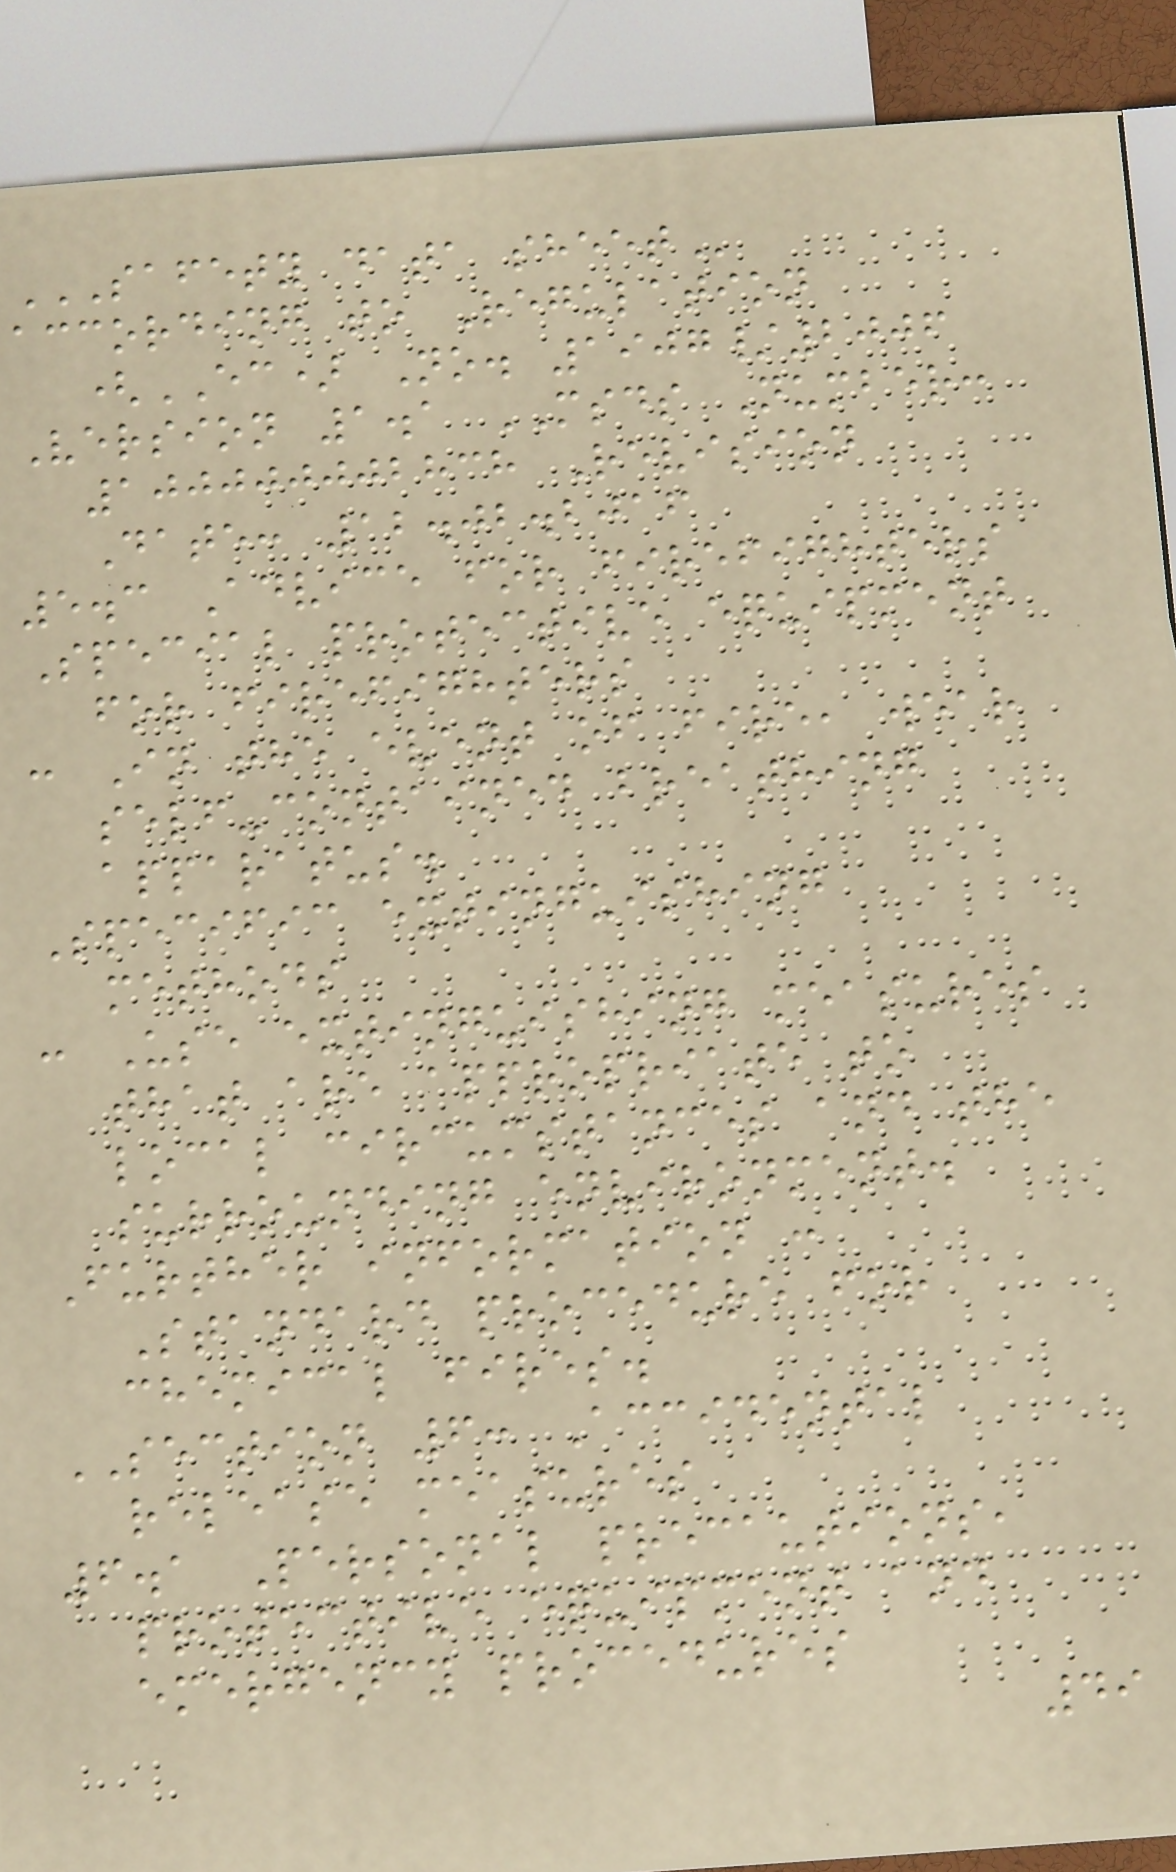SAFETY DATA SHEET
according to Regulation
(EC) No. 1907/2006
Version 1.1 MSDS Number:
100000002838 Revision
Date: 12.02.2016
5.3 Advice for firefighters
Special protective equipment
for firefighters
: In the event of fire, wear
self-contained breathing
apparatus.
Specific extinguishing
methods
: Use extinguishing measures
that are appropriate to
local circumstances and the
surrounding environment.
Further information :
Standard procedure for
chemical fires.
SECTION 6: Accidental
release measures
6.1 Personal precautions,
protective equipment and
emergency procedures
49
